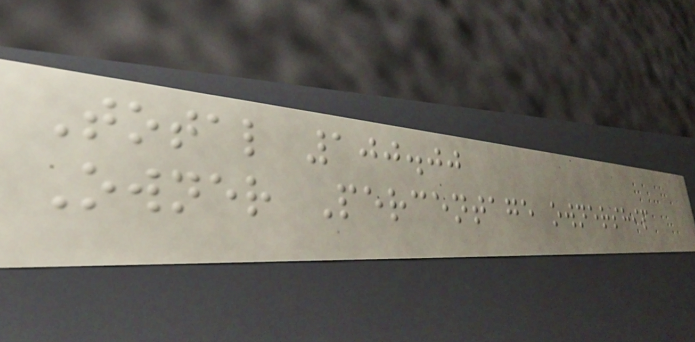Total 100.00
Owner Percentage ownership
